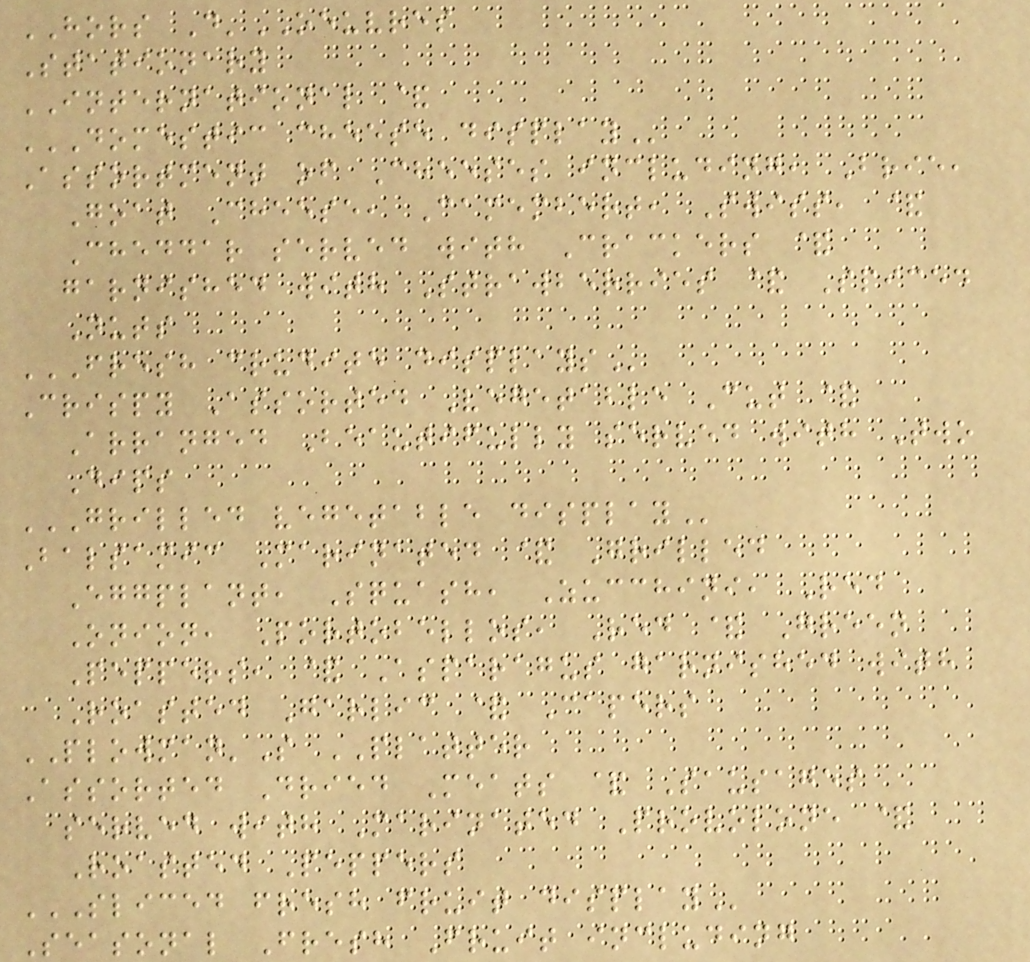HORS D'OEUVRES
Stationary
INTERNATIONAL &
DOMESTIC CHEESE DISPLAY
Assortment of Cheeses including, Brie,
Goat Cheese, Camembert, Swiss, &
Cheddar served with Crackers &
garnished with Strawberries & Spiced
Nuts
FRESH CRUDITE DISPLAYS
Crispy Assorted Vegetable Cut &
Arranged Beautifully served with Two
Dips
GRILLED VEGETABLE DISPLAY
Balsamic Marinated & Grilled
Eggplant, Squash, Zucchini, Red
Onion, Portobellos, Red & Green
Peppers, & Asparagus garnished with
Roasted Garlic & Capers
PLOWMAN'S PLATTER
Assorted Dried Meats & Sausages
served with Marinated Provolone &
Roasted Peppers
SLICED FRESH FRUIT DISPLAY
Seasonal Fresh Fruit including
